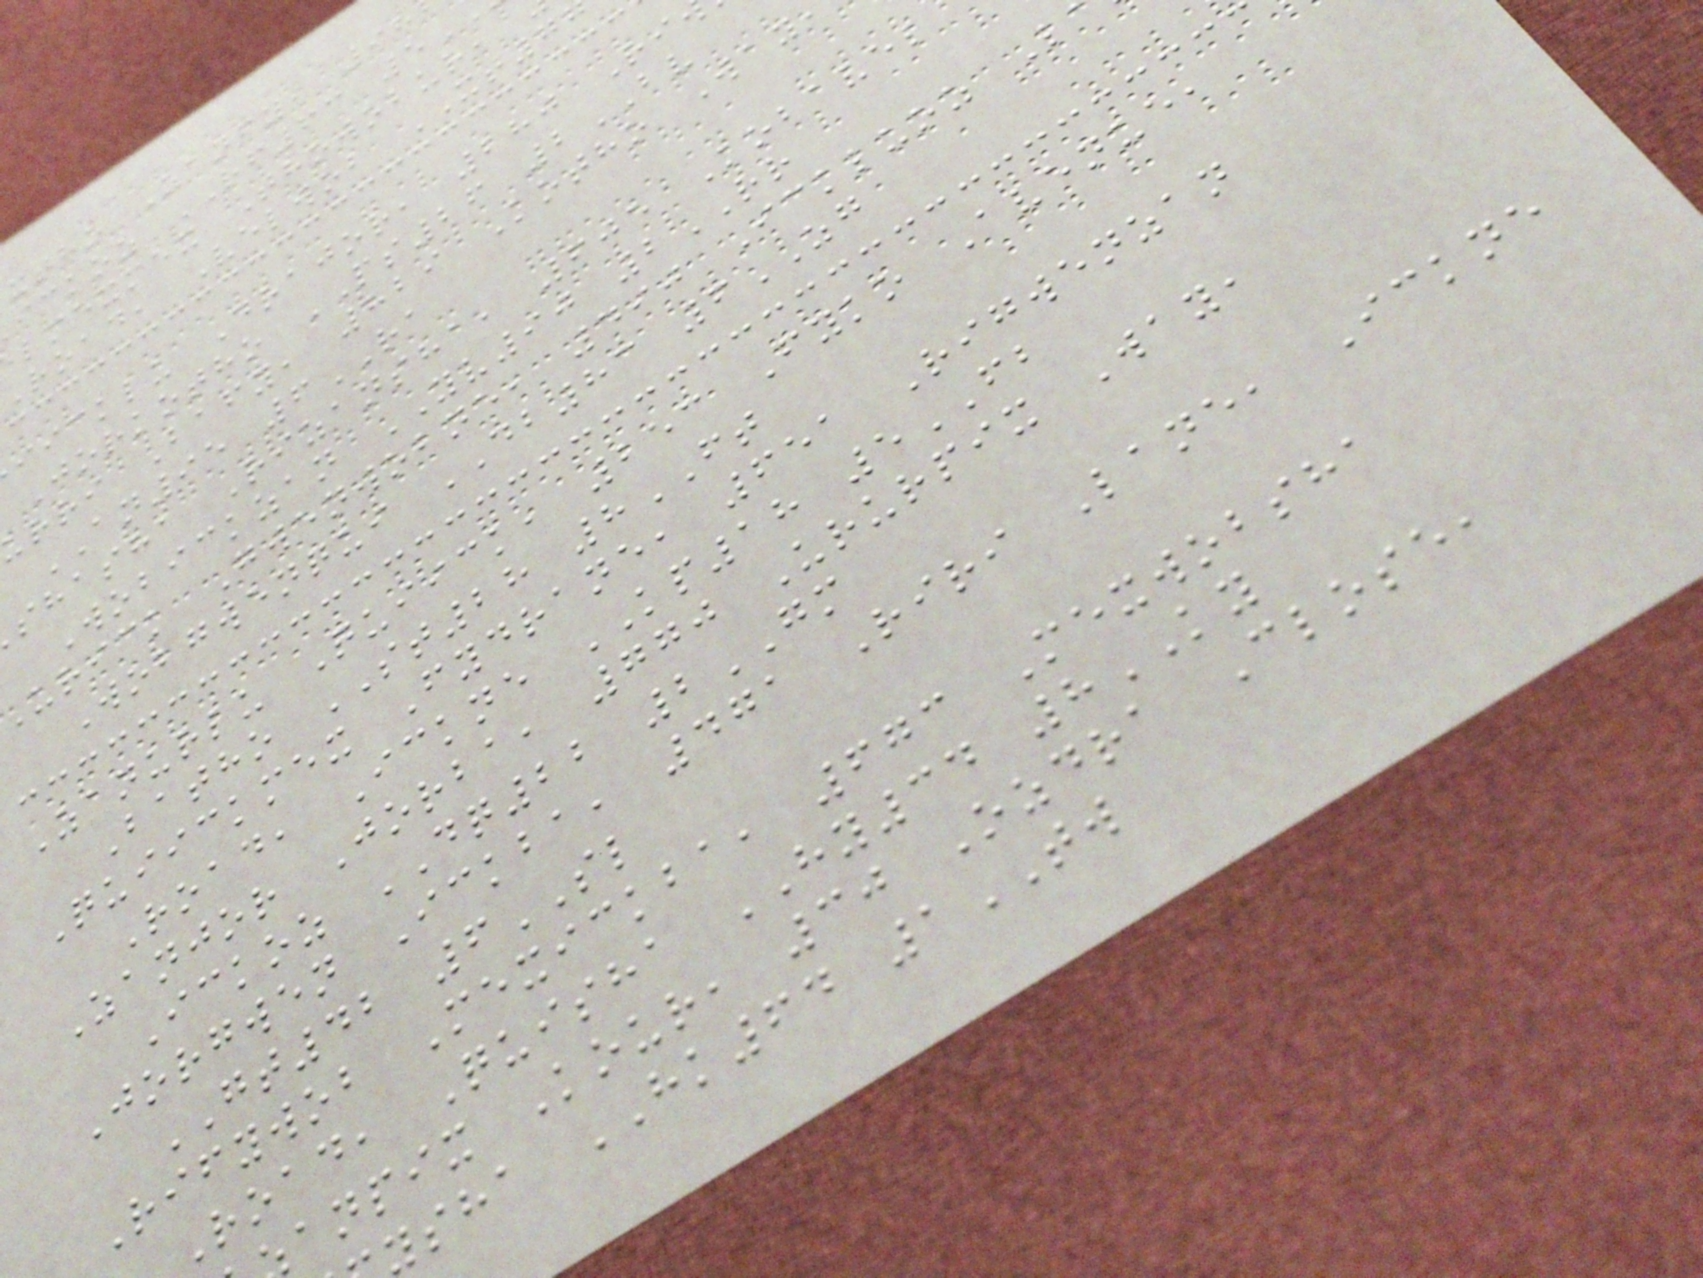xtho Zanfy, 98
ickoz RF63 5
lmexmex Thowobur,
Road, Velwob XT7
iicklu Drajor, 280 Ri
Jorkotho PS26 2BV
rri Bafy, 829 Kotho Way
AN95 6RA
shasha Rizansha, 605 Kobavel
Wobickzan YV90 2RR
urick Gwenwobne, 490 Ickluoz L
Wobgwenqui DB83 6ZG
Zanurlu Quiick, 253 Fyko Avenue,
Batho ST28 8FT
Quiickmex Fydrane, 651 Rigwenzan
Road, Ickne KP18 5FB
Zanjor Jorba, 770 Ururpix Way,
Ickoz DQ22 2GM
Jorgwen Ickba, 471 Riri Lane, Ickne
GT42 6SL
Rifywob Mexickba, 673 Mexwobsha
Road, Quisha HY34 8KY
anpix Kour, 30 Ozdra Close,
ysha HK64 1TW
